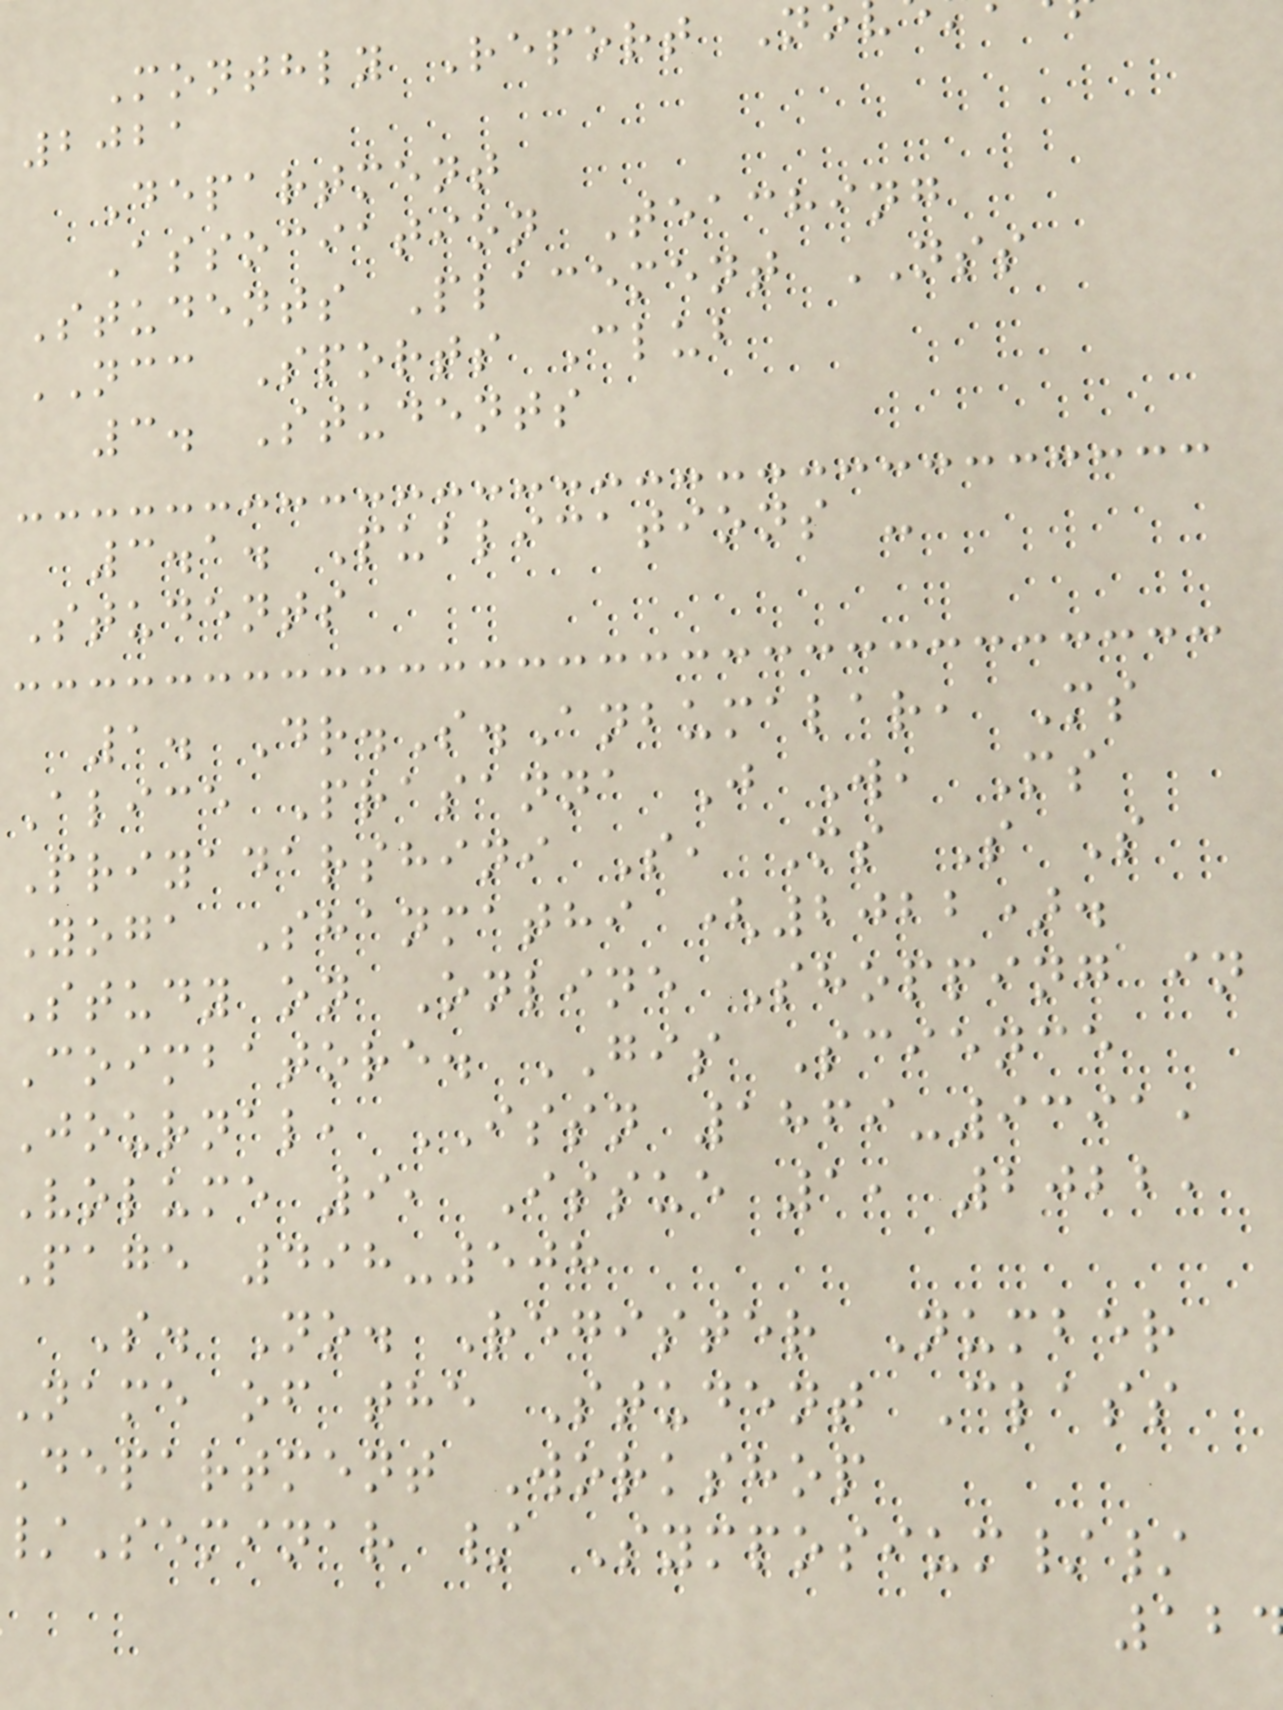Monthly Report N
2021
Department
Association Teaching
Students Placement NSS
NCC Sports Club
3. Students
3.1. Publications -
Students
1. Dr.S.Anbumalar, Ms
Alice Prasanna J W, Ms
Priyadarshini S, Ms S S
Yoga Shanmathi (2022).
Study on Online Shopping in
Coimbatore. GIS Science
Journal, ISSN 1869-9391,
Volume 9, Issue 1, 2022,
Page 498-508
S. No. Register Number
Name of the Student Class
Department Workshop
Seminar / Symposium//
